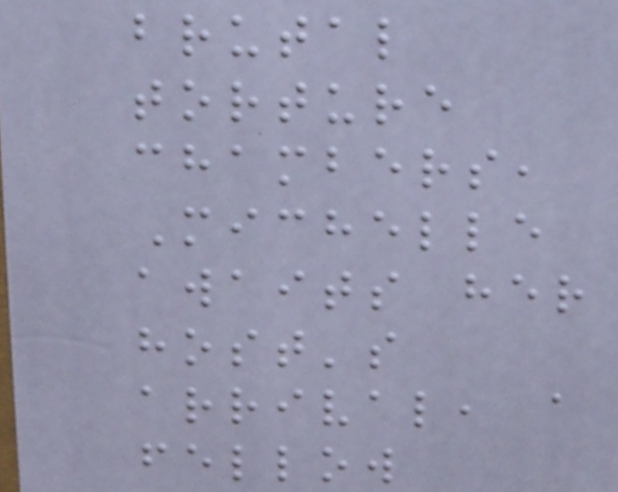brutal
torture
chambers,
Michelle
awaits her
host's
arrival, a
fellow
